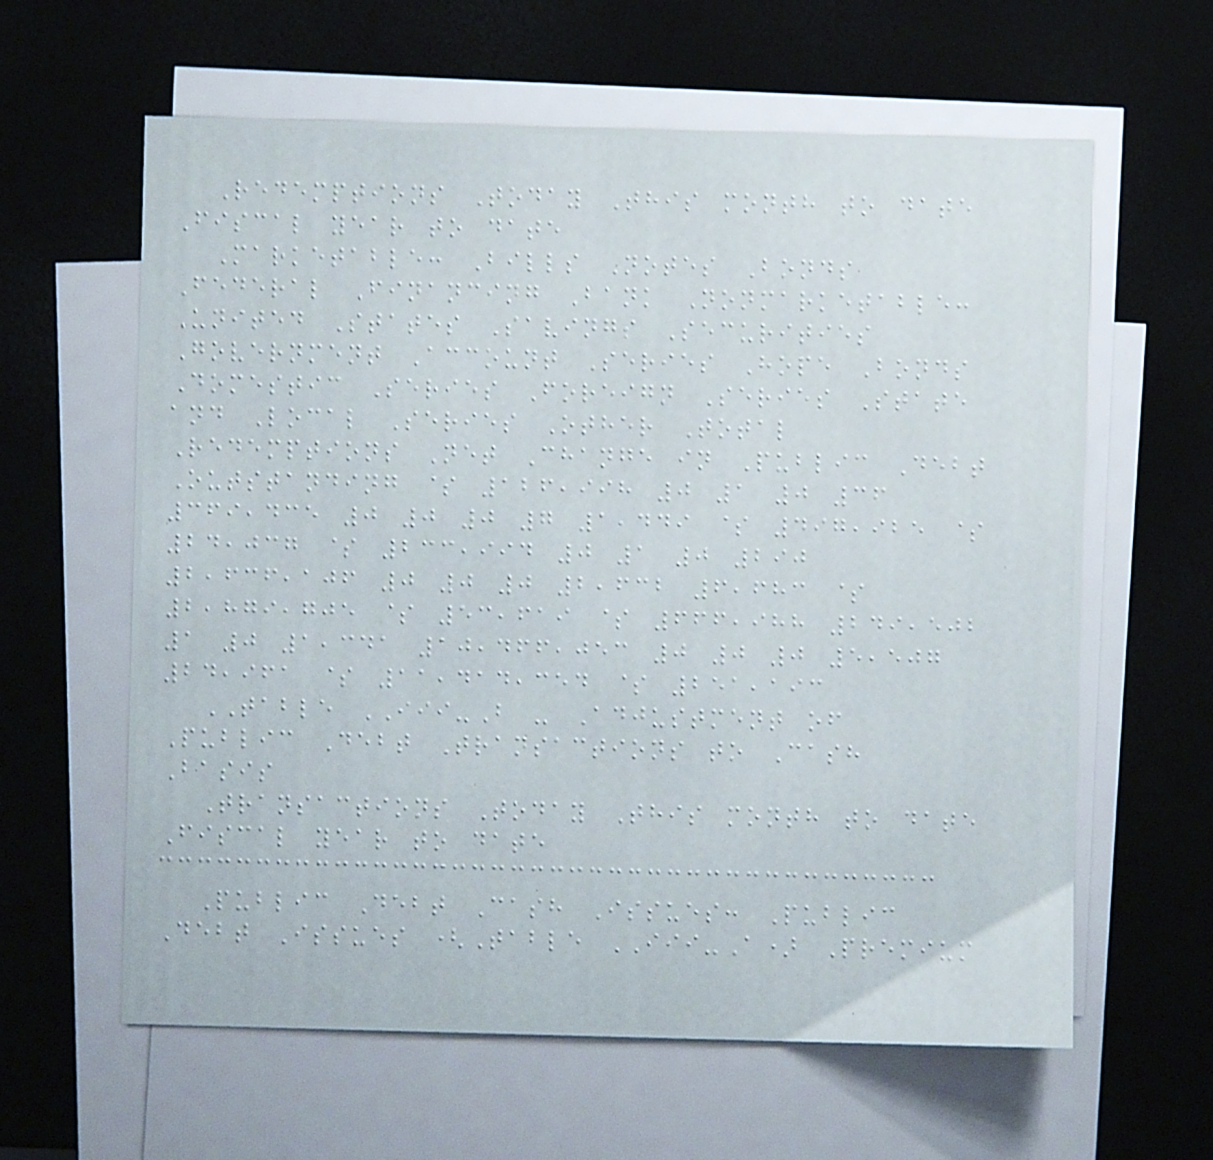Redemptions Today This month to date
Fiscal year to date
Marketable: Bills Notes Bonds
Federal Financing Bank Nonmarketable:
United States Savings Securities
Government Account Series Hope Bonds
Domestic Series Foreign Series State
and Local Series Other Total
Redemptions Net Change in Public Debt
Outstanding $ 126,998 0 1 0 36
369,435 0 0 0 7 1,449 $ 497,925 $
24,037 $ 233,994 0 1 0 290
2,636,106 0 0 0 2,632 6,683 $
2,879,705 $ 53,619 $ 666,988 249,502
1 0 1,341 10,466,053 0 0 0 5,507
24,961 $ 11,414,354 $ 251,193
TABLE III-B - Adjustment of
Public Debt Transactions to Cash
Basis
Transactions Today This month to date
Fiscal year to date
Public Debt Cash Issues: Public
Debt Issues (Table III-A) Premium
